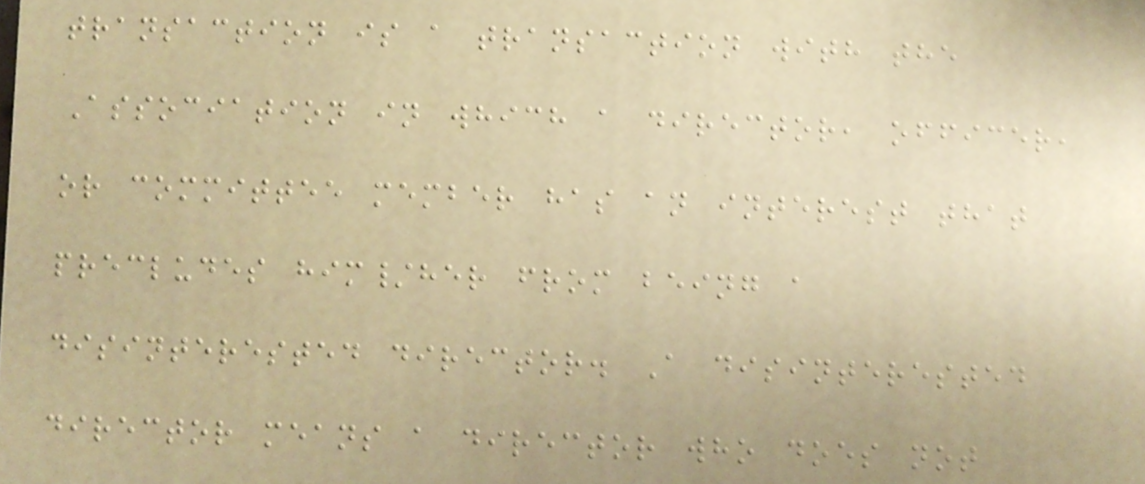transaction is a transaction with the
Association in which a director, officer,
or committee member has an interest that
precludes him/her from being a
disinterested director. A disinterested
director means a director who does not
